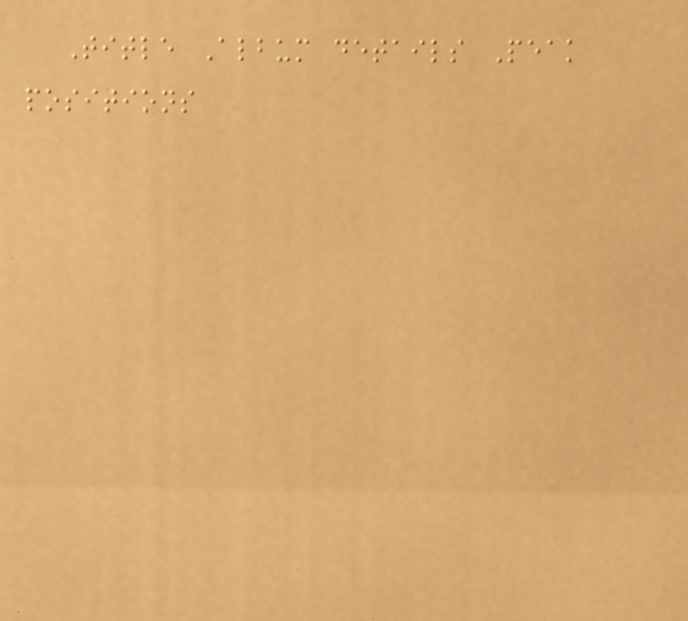Title Album details Peak
positions
